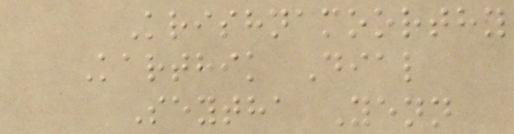Krishnamoorthy
Karthik Dial
Seytha Yenn
